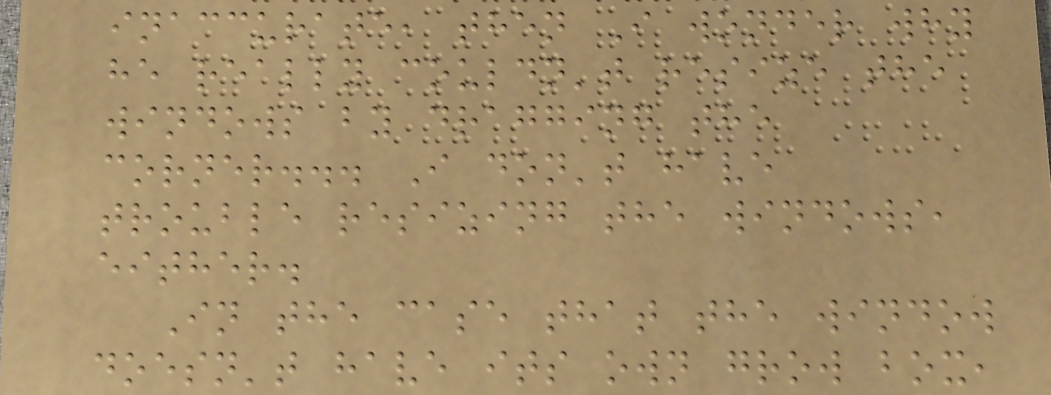inaccurate, then I wonder why
he really couldn't resize the
windows by dragging the
corner... I don't have
trouble resizing the windows,
either.
In the case that the window
doesn't have its own grow box,
